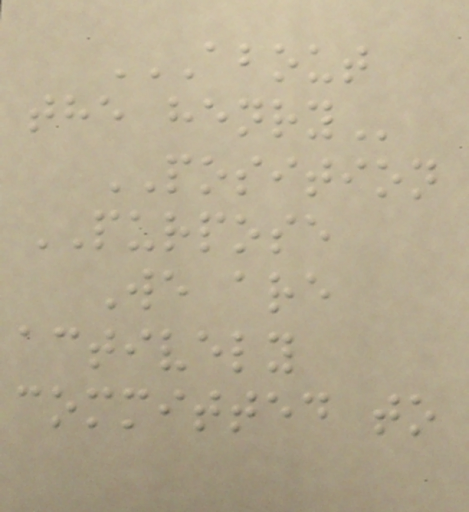ABOUT
THE HENRY
POSITION
PURPOSE
We are
actively
committed to
